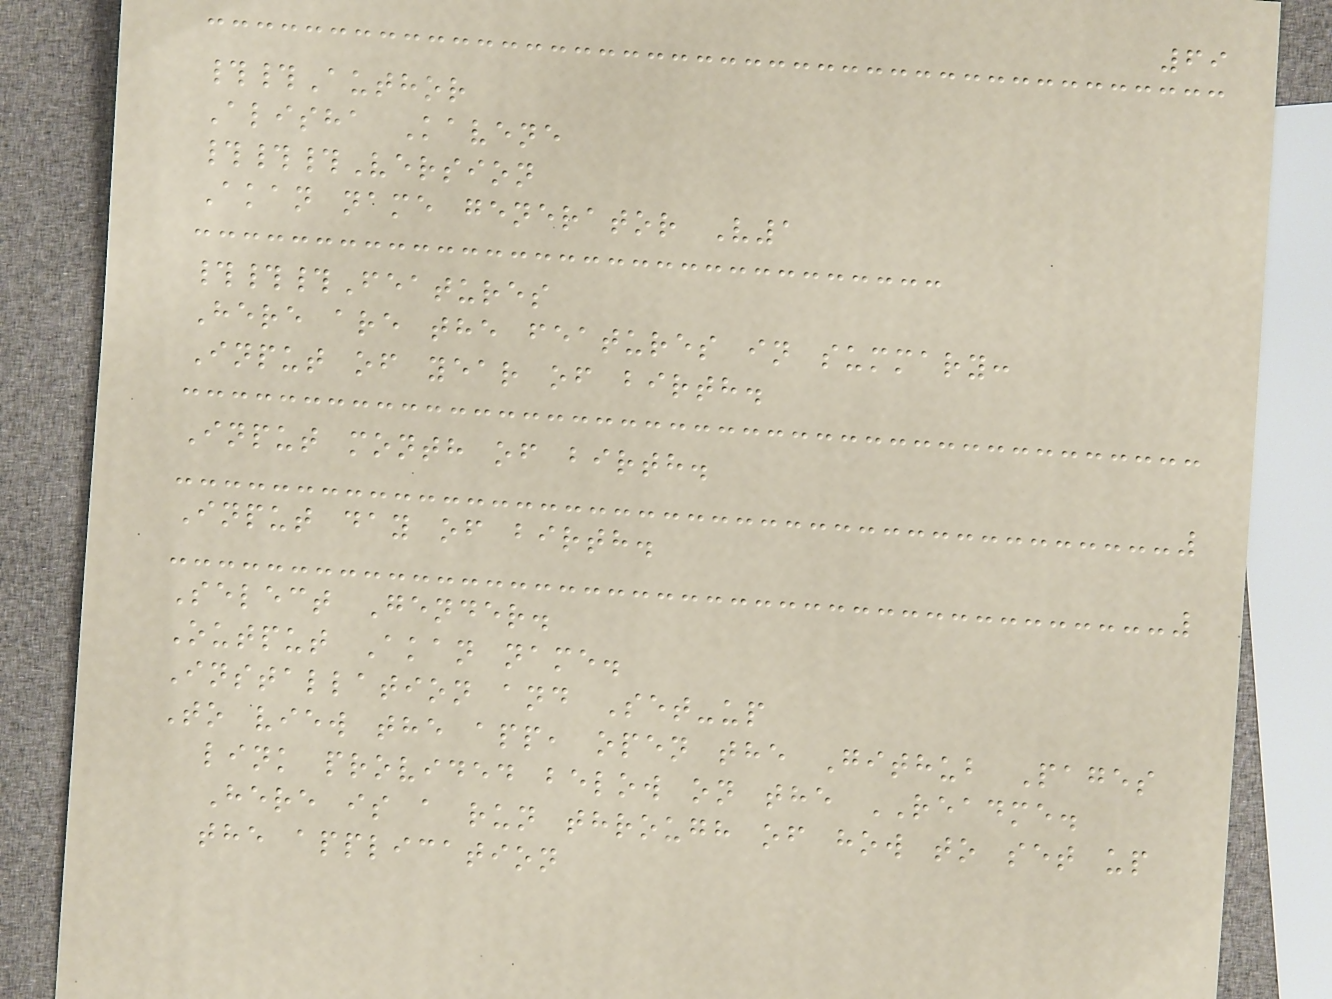69
##Author
Alisha Kavene
###Version
Akan name generator V1
###Features
Here are the features in summary:
Input of year of birth.
Input month of birth.
Input day of birth.
Select Gender.
Output Akan name.
Installation and Set-up
To view the app, open the Github Pages
link provided below on the README.
Here is a run through of how to set up
the application
